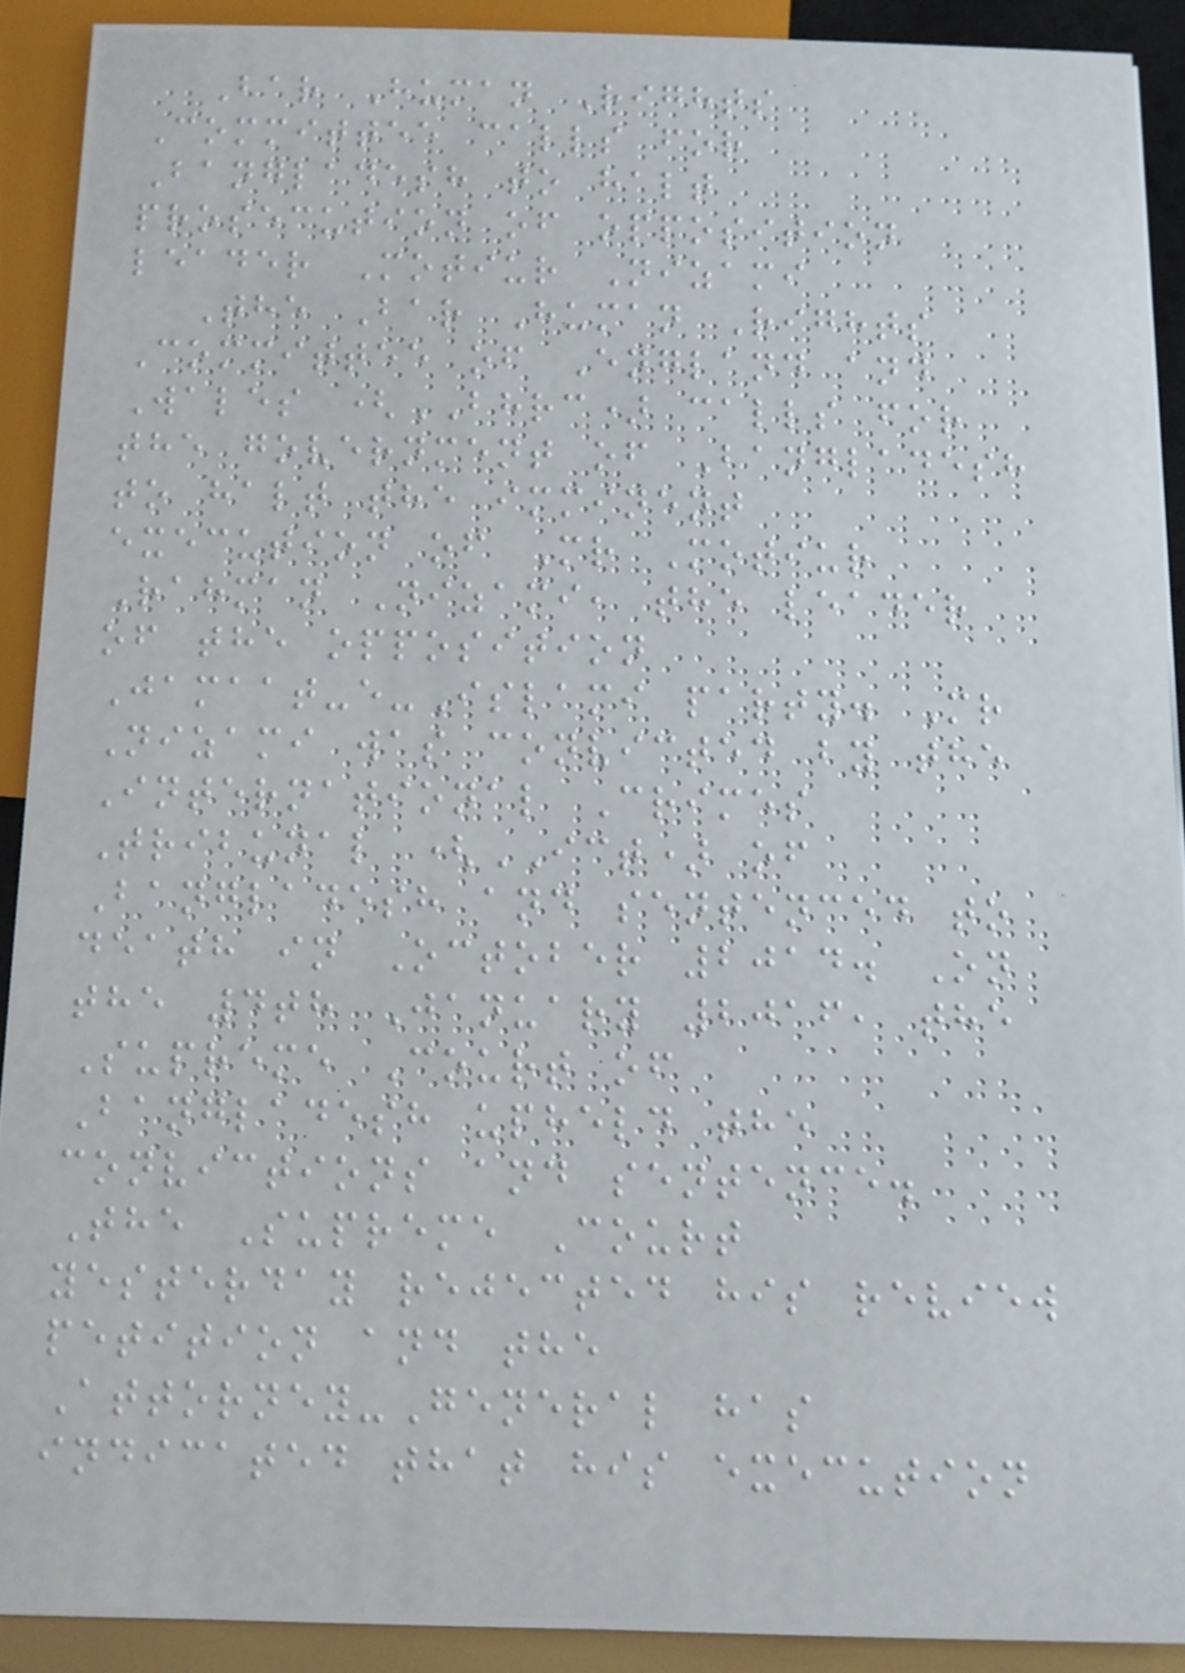Bar Human Rights
Committee calls for
Bangladesh to halt
prosecution of opposition
leader Motiur Nizami
The Bar Human Rights
Committee of England and
Wales (BHRC) calls for
the government of Bangladesh
to halt the imminent
execution of Mr Motiur
Rahman Nizami, the leader
of the opposition
Jamaat-e-Islami party. Mr
Nizami was convicted by the
International Crimes
Tribunal (ICT) of
Bangladesh and sentenced to
death in October 2014. On
the 4th January 2016, the
Supreme Court of
Bangladesh upheld the
convictions and sentence.
The Supreme Court
yesterday rejected his review
petition and the
Attorney-General has
indicated that his execution
